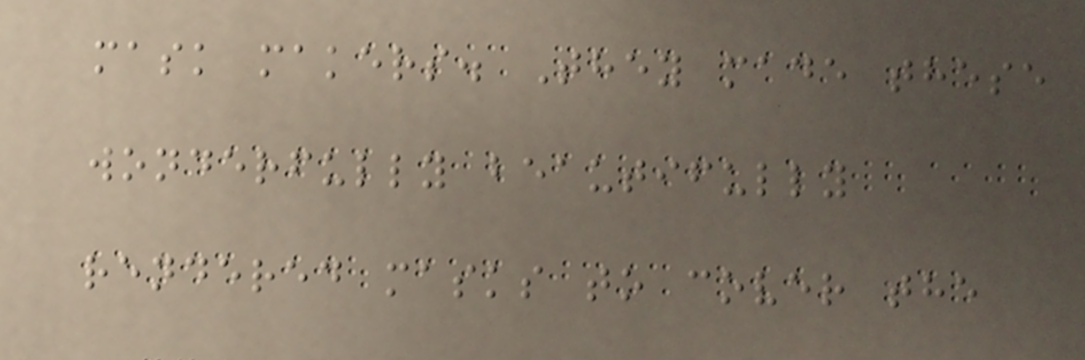mask makers. They made these
wonderfully beautifully
rendered masks to cover the
